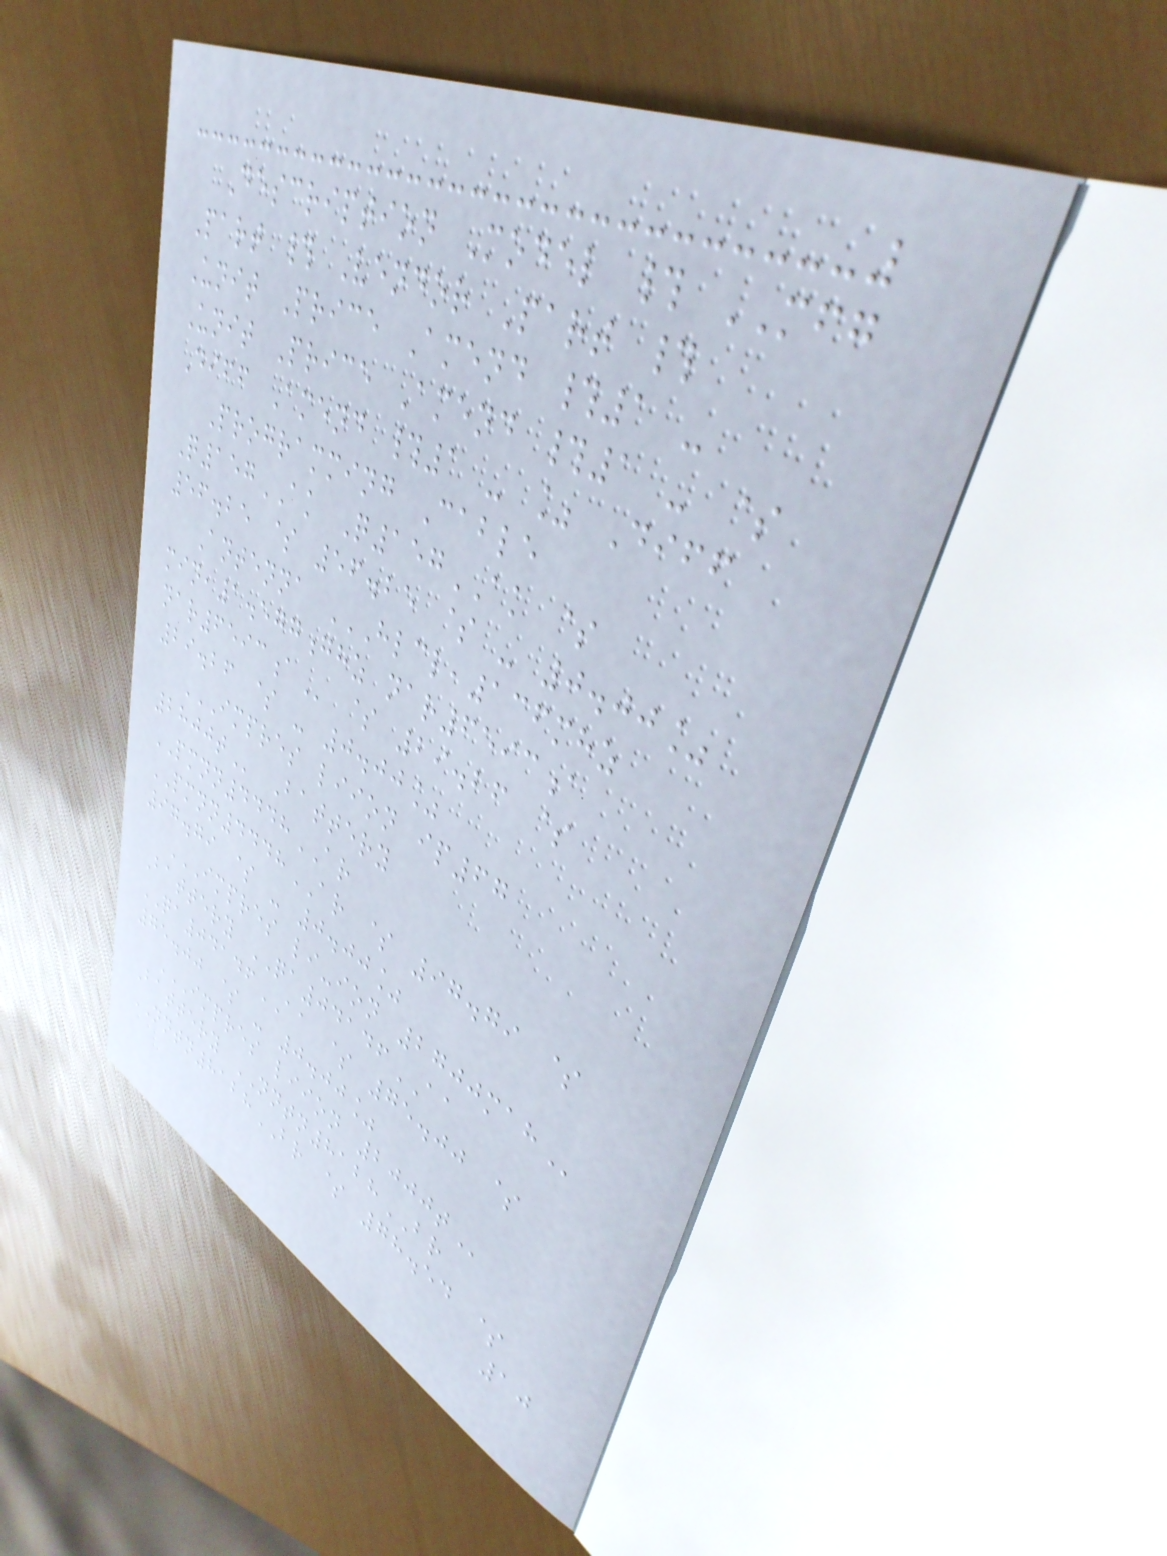Description Model # MFG
Part # Vendor Part #
Unit Price Amend #1 -
Unit Price Amend #1 - $
Diff Amend #1 - % Diff
Programming Cable
Q157AK Q157AK $
56.25 $ 56.25 $ - 0.00%
Antenna HLCL,136MHZ
MIN,1.577GHZ NAR6593A
NAR6593A $ 29.26 $
29.26 $ - 0.00%
IMPRES LIION IP67
2800T Battery
PMNN4448AR
PMNN4448AR $ 97.79 $
97.79 $ - 0.00%
IMPRES LI-ION 2700MAH
Battery QA04146AA
QA04146AA $ 75.00 $
75.00 $ - 0.00%
IMPRES LIION 2000T
Battery NNTN8128BR
NNTN8128BR $ 78.54 $
10
